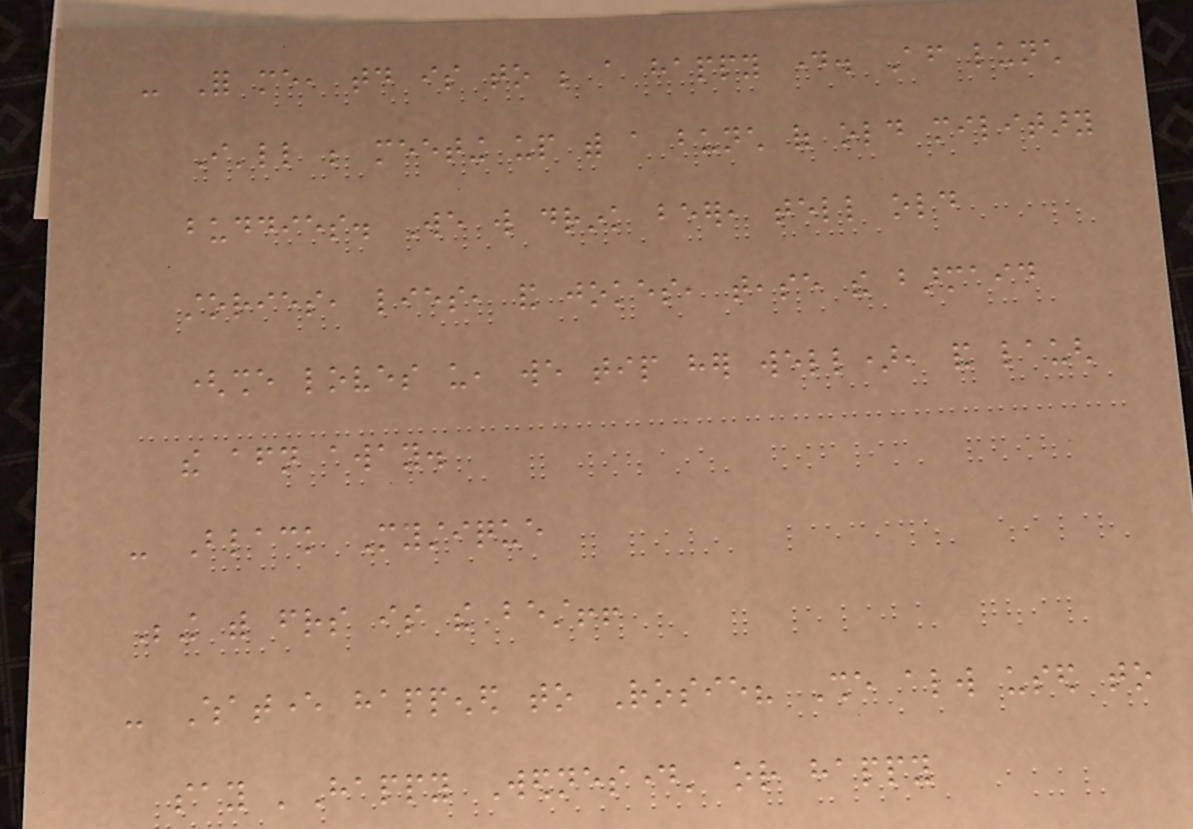- For me, today is to be a happy day. After lunch
I'll be meeting up with a bunch of old military
buddies. We will drink beer, tell old
stories, lies, and jokes, tease the barmaid
(she loves us, we tip her well), and laugh
the afternoon away.
- Black Mystique
Being with friends is the best!!
- Whatever happened to Rosie? She always used to
say 'Happy Wednesday' or happy
